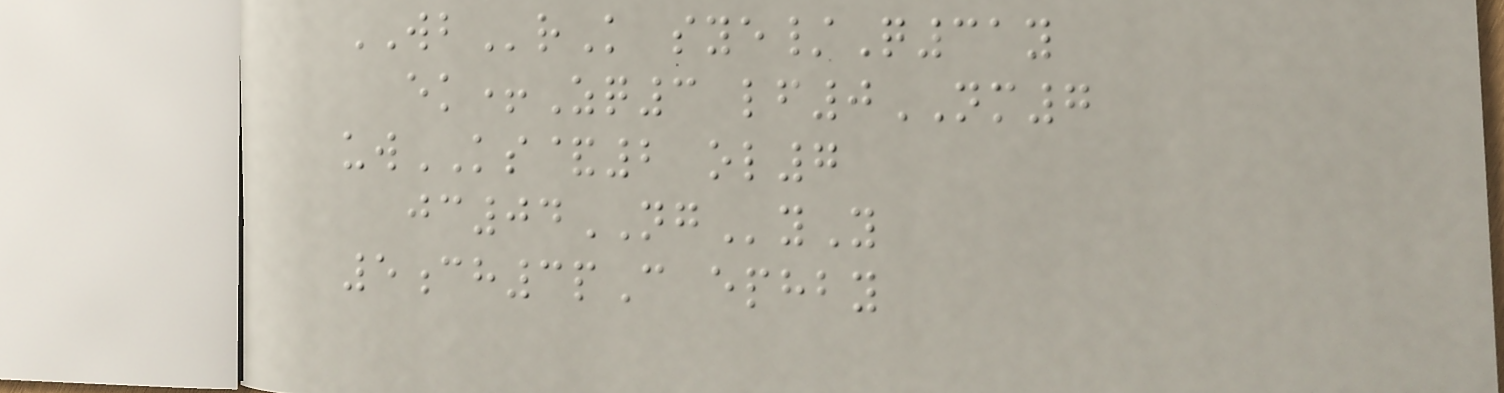WBrK sye/Q31y
ek+Zq3 lf0NM7
uwKS&2 ol7
jc04NGyY
5ch3pC ephby
